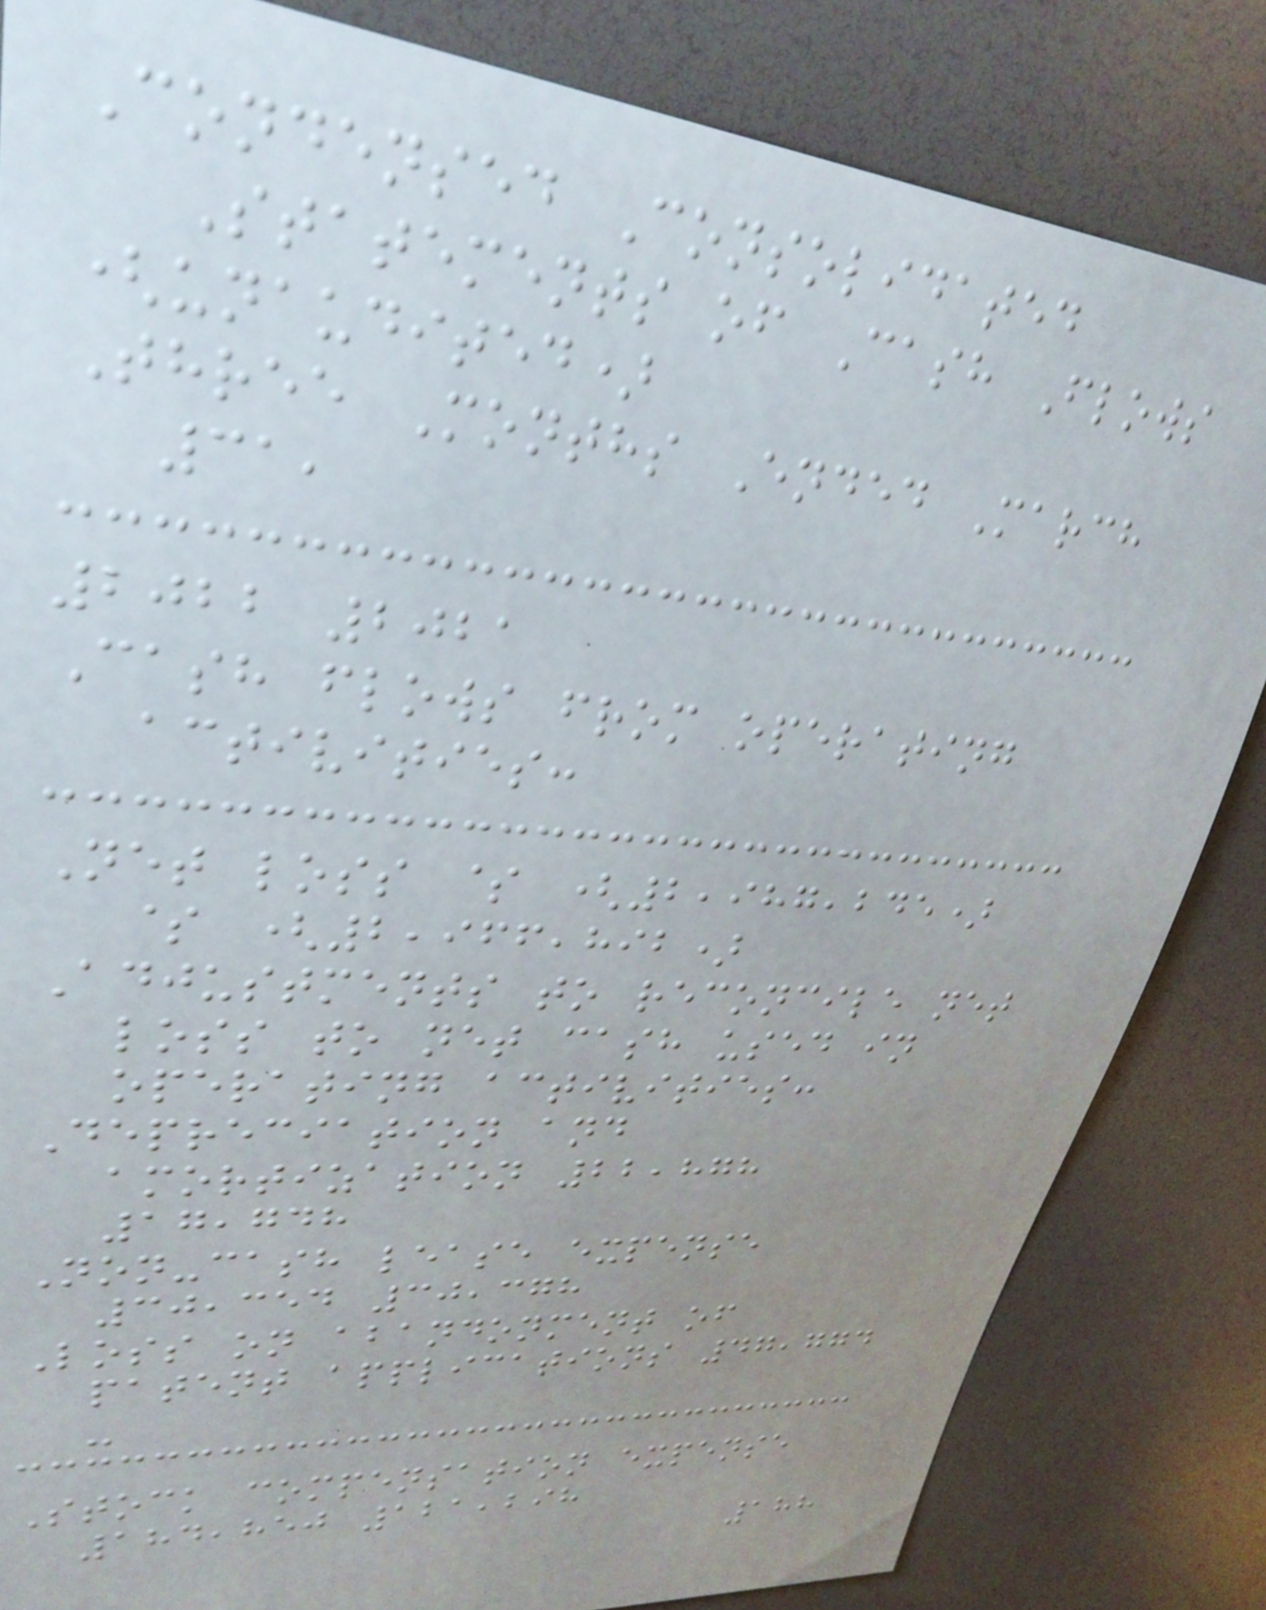Condensed Consolidated
Statements of Cash Flows
(unaudited)
Three Months Ended March
31,
2022 2021
Cash flows from operating
activities:
Net loss $ (2,987,245)
$ (2,966,892)
Adjustments to reconcile net
loss to net cash used in
operating activities:
Depreciation and
amortization 22,878
17,748
Non-cash lease expense
30,354 30,378
Loss on abandonment of
patent applications 47,774
-
Stock compensation expense
184,850 121,298
188
